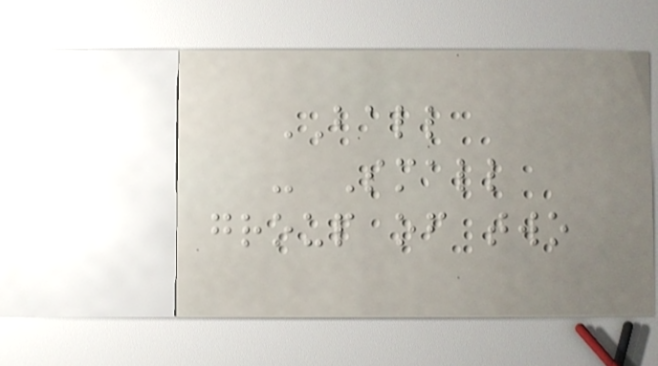BALL
- Small
group of two
